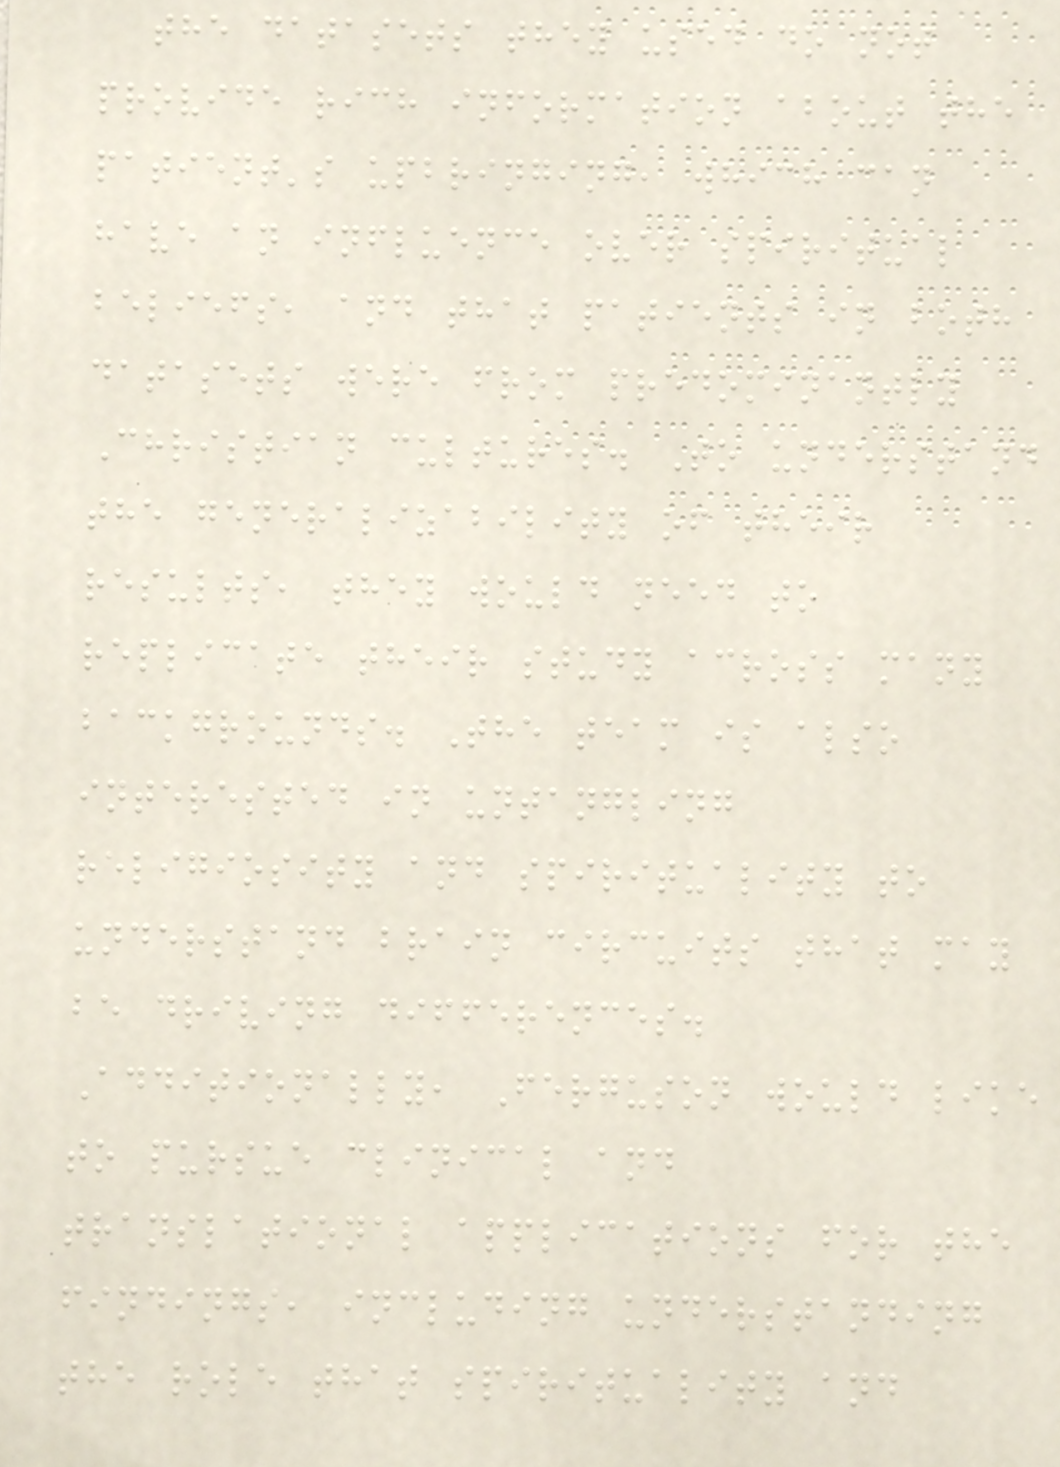the datasets they used do not
provide rich information about the
patient's upbringing, which can
have an influence over spiritual
beliefs, and that patients in both
datasets were from predominantly
Christian cultures. To understand
the generalizability of their
results, they would need to
replicate their study across many
backgrounds. The team is also
interested in untangling
religiosity and spirituality to
understand brain circuits that may
be driving differences.
Additionally, Ferguson would like
to pursue clinical and
translational applications for the
findings, including understanding
the role that spirituality and
